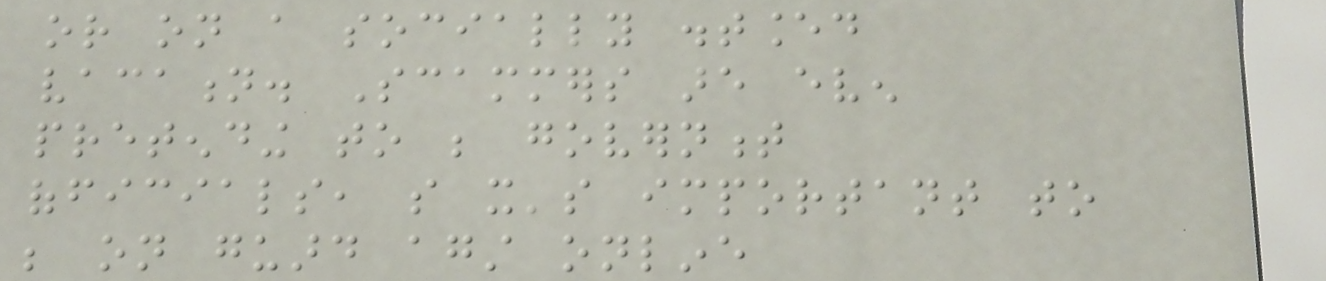or on a socially distanced
vacation. Scammers are even
pretending to be government
officials, so it's important to
be on guard against online
